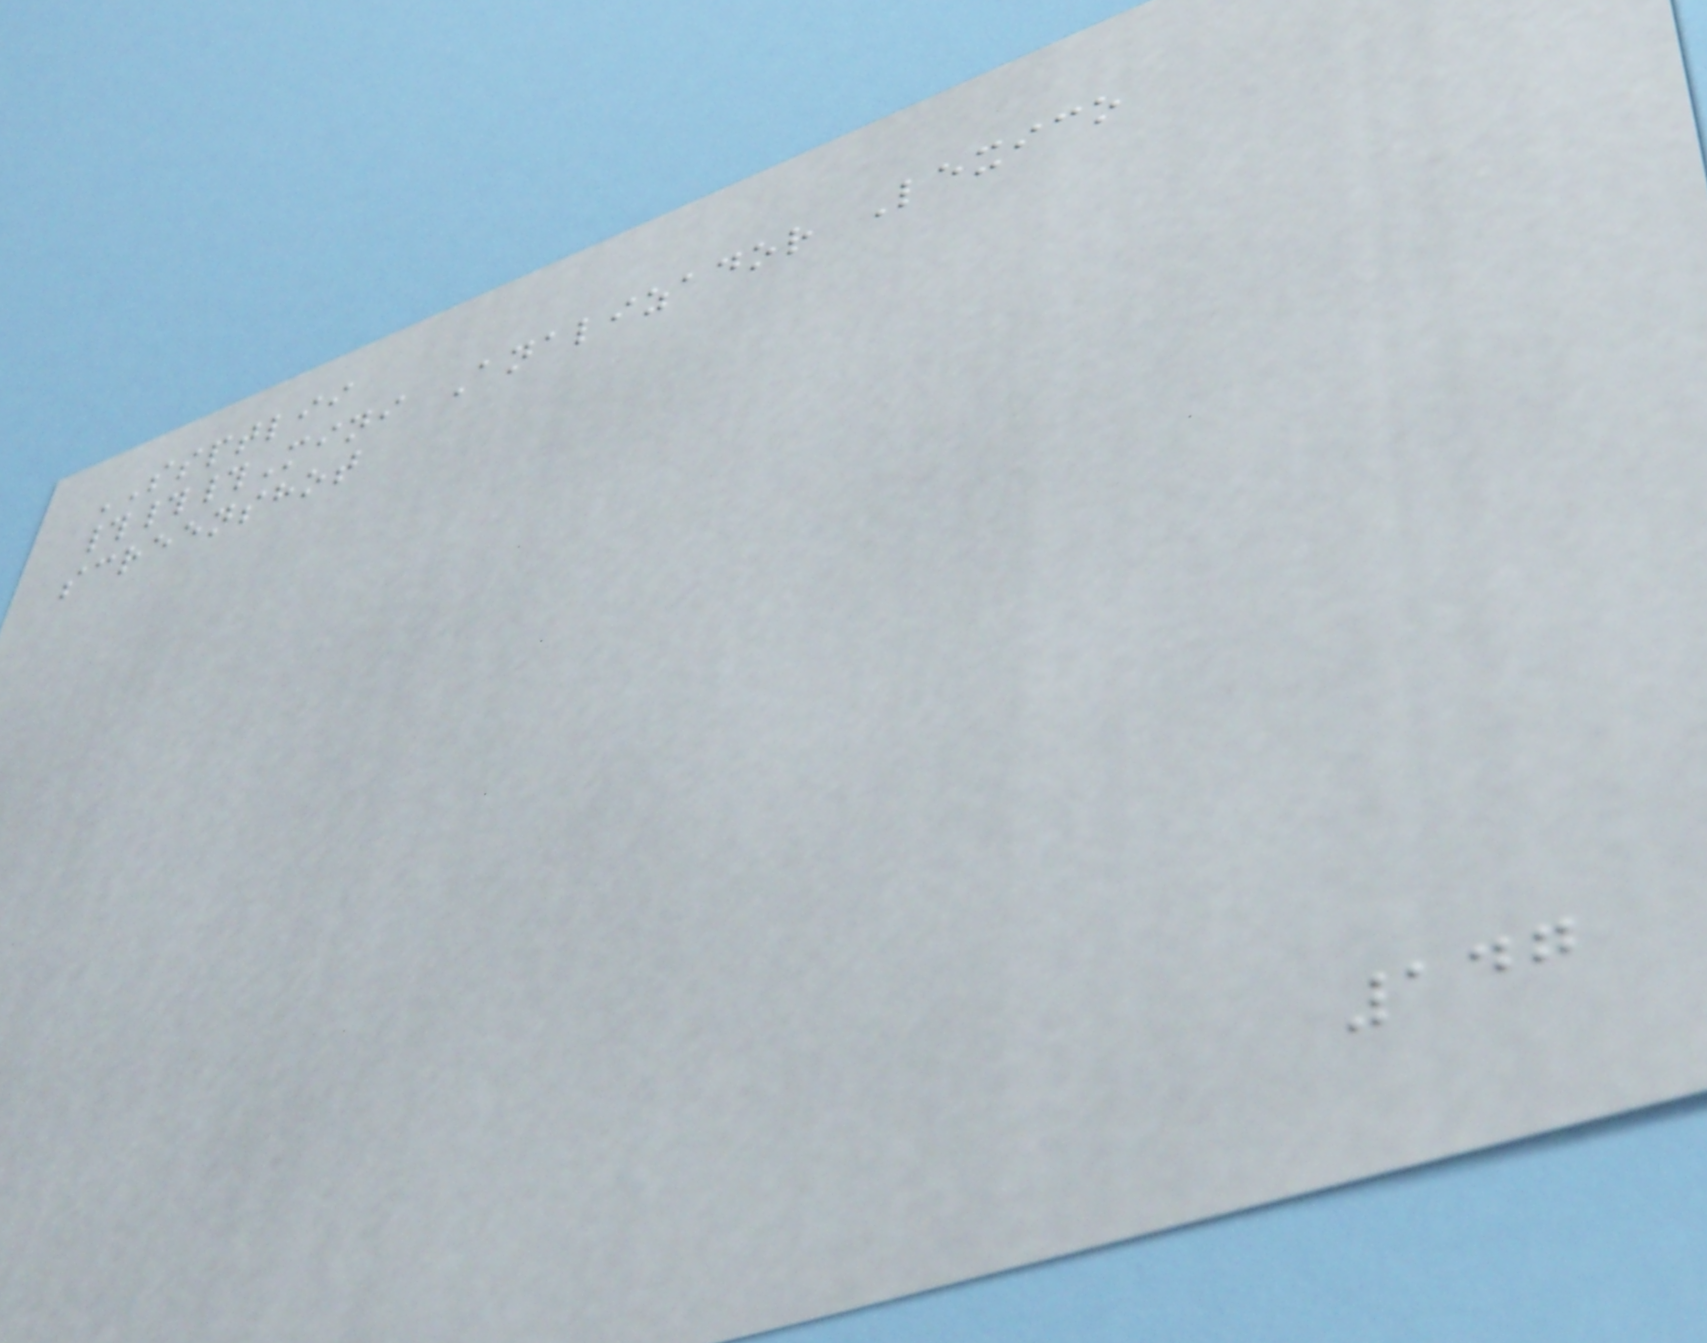SSPTLII
###Mini Analizador Lexico
screenshot
147
